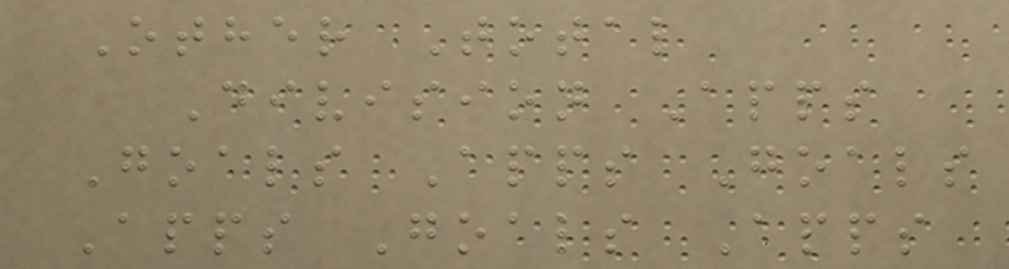Other Total
Division Apps
Goals Apps Goals
Apps Goals Apps
